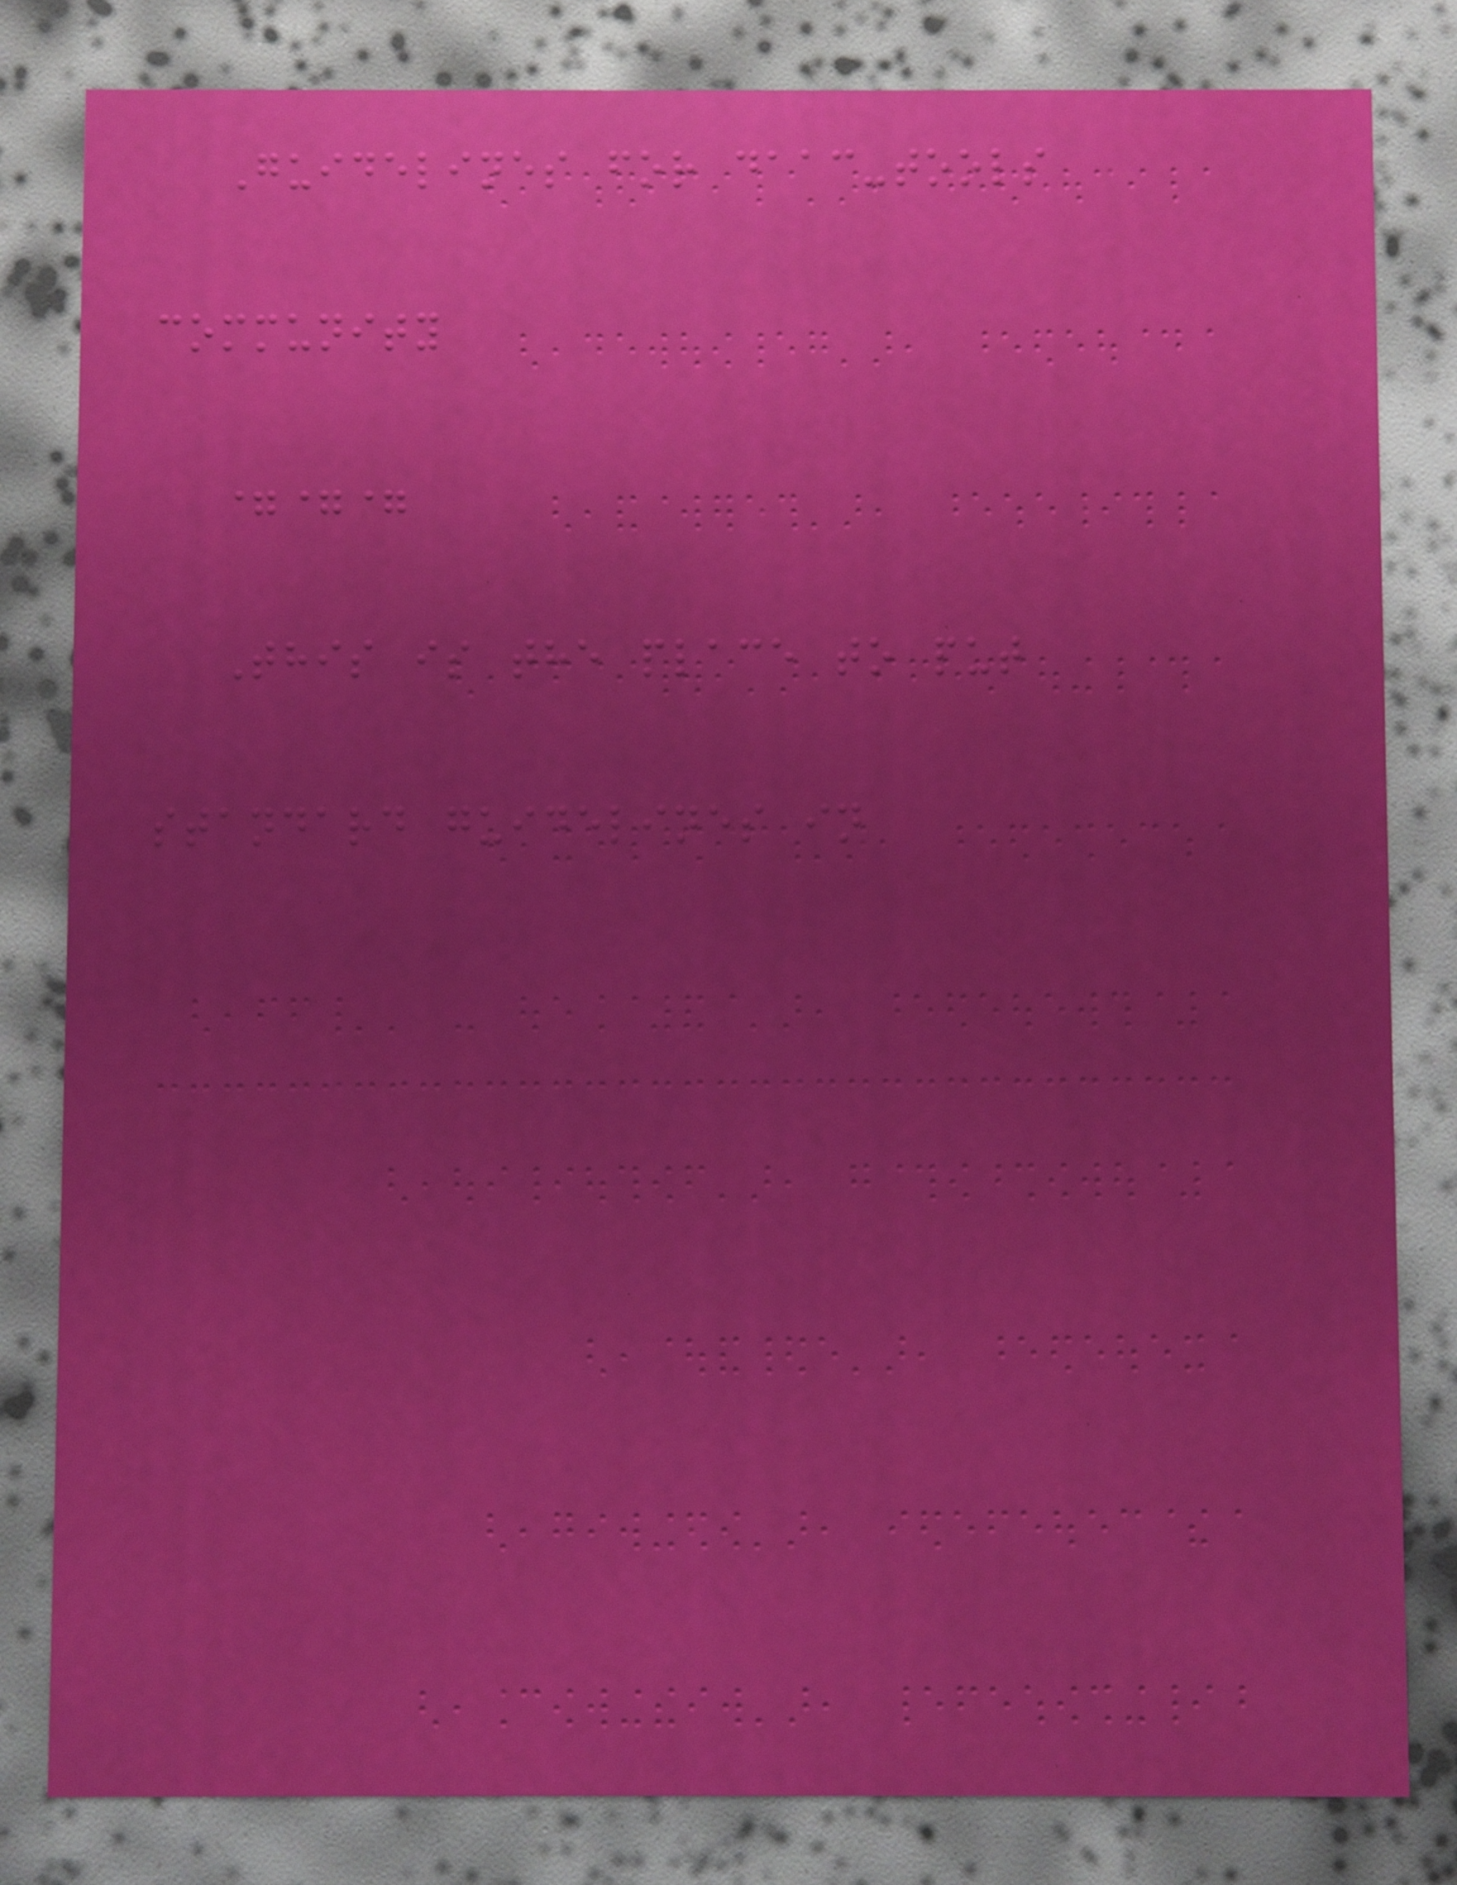Guidelines for daac-tools
community
===
This is the place to put
standard guidelines in
